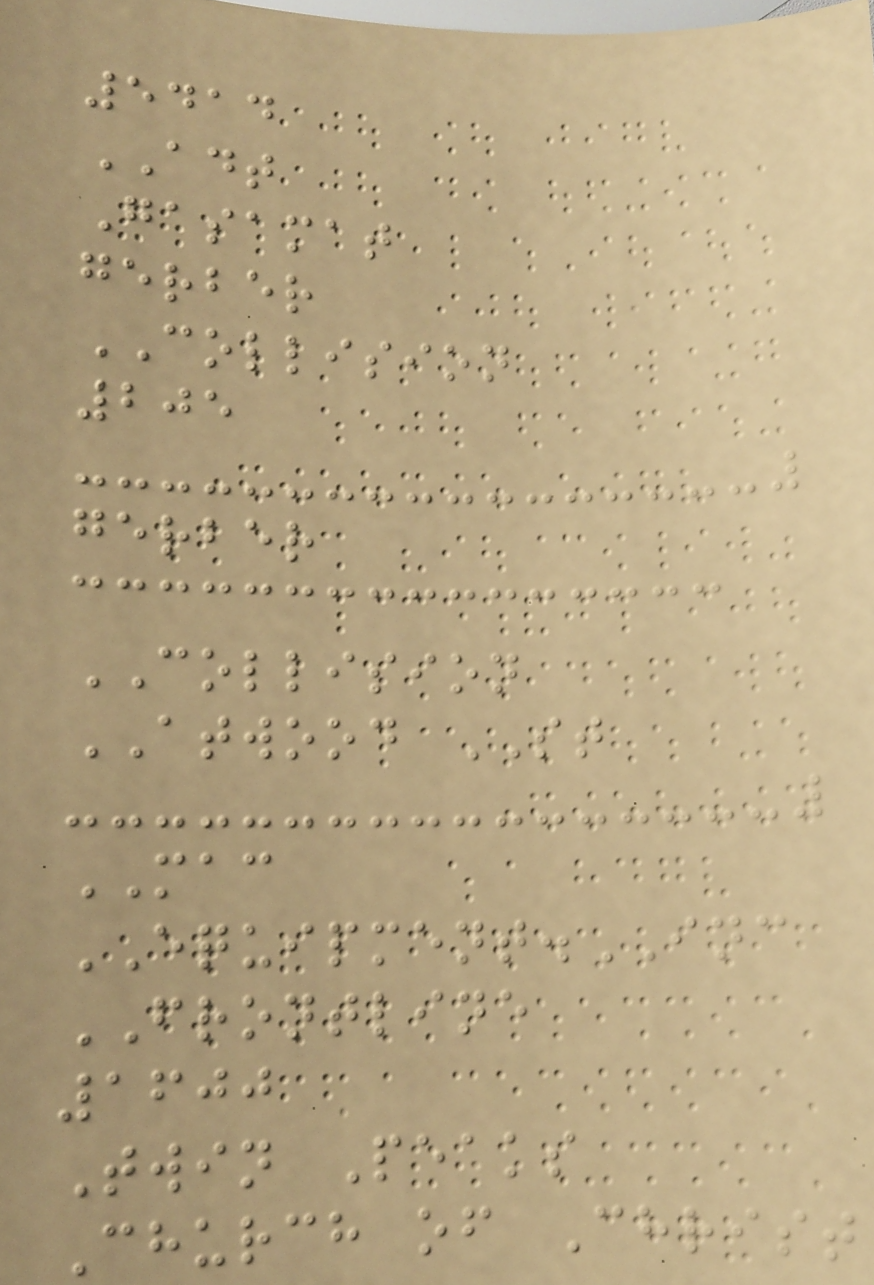5414
ADT
Gasamat
gerber
COLLISION
205
gerber
COLLISION
ATWOOD ST
MAC
EQUIPMENT.INC
FRONTLINE
1600
Twin Peaks
Church of Christ
